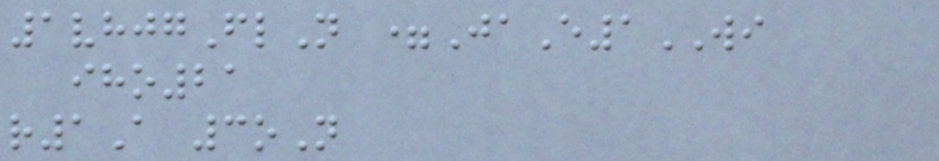1vhjgFlN =JaE1WI
iho21
r1A 3oN
